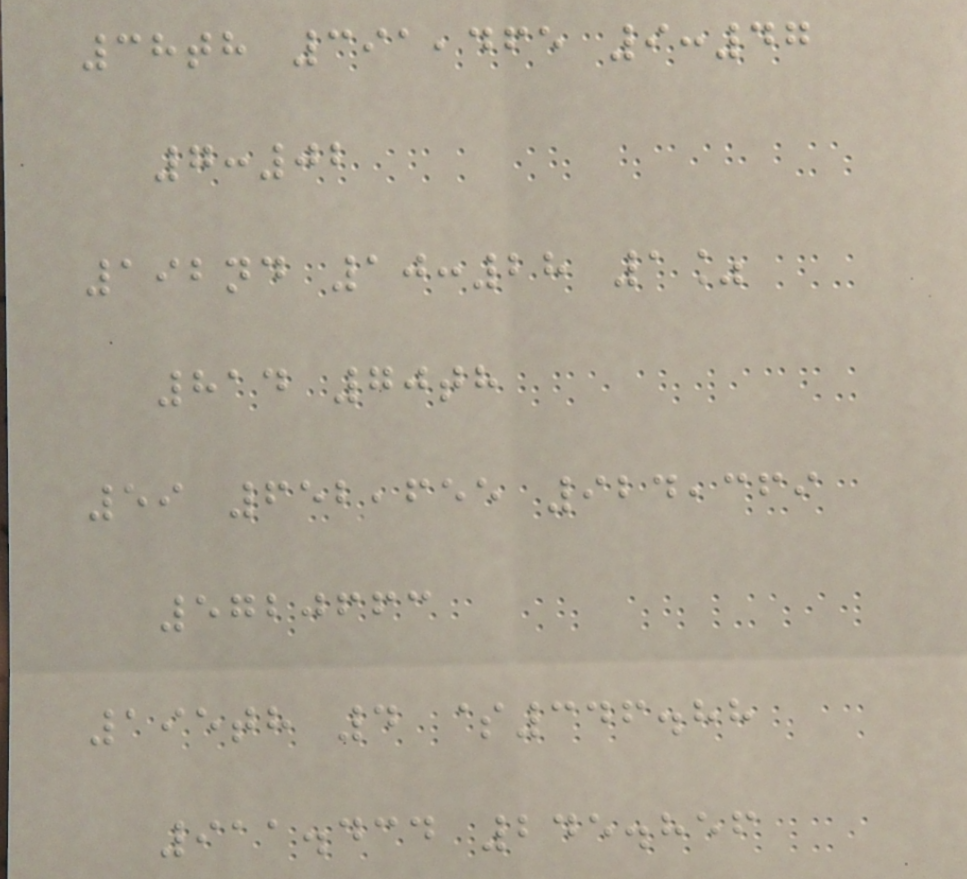38th 391,465 9:47
7:02
192nd 10:28 1%
814 70th
59 652,655 924,369
5720663
195th 4 $346.88
911.434 245.856
